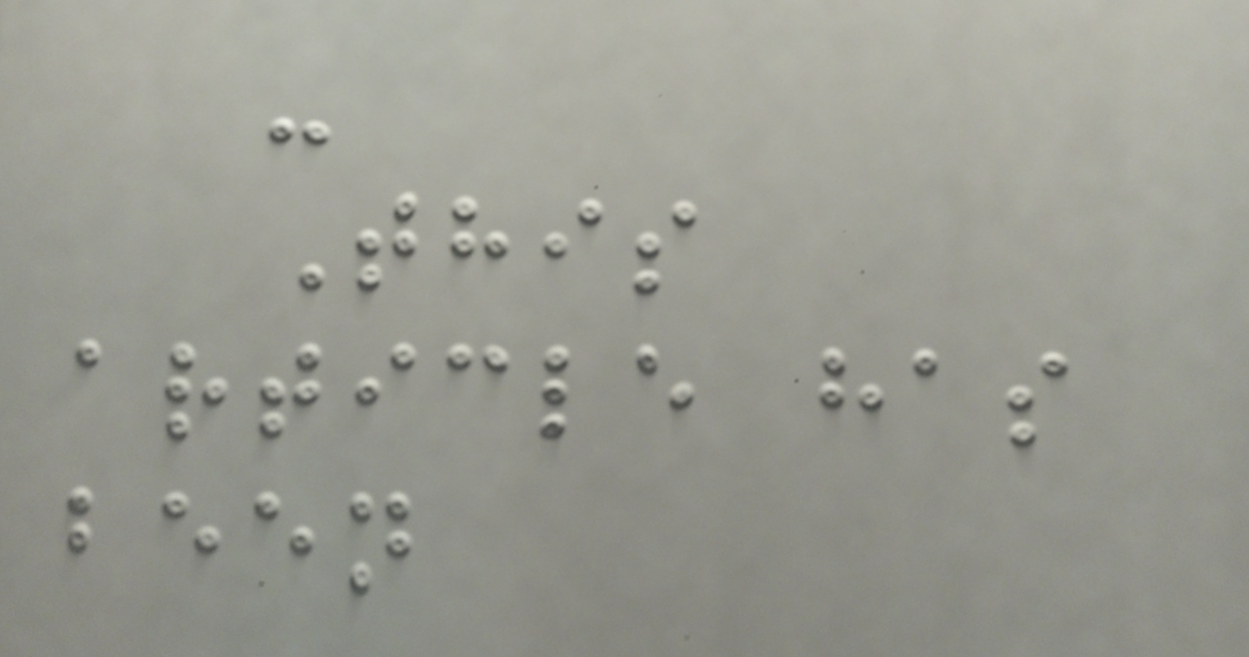-
This
article has
been
